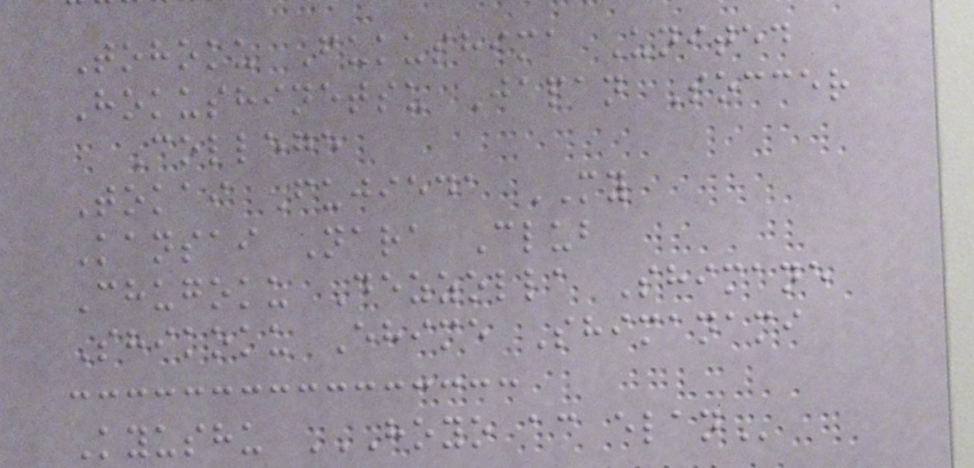Tohoku Fukushima United
Hokushinetsu Japan Soccer
College
Tokai Fujieda MY
Kansai Nara Club
Chugoku Dezzolla Shimane
Shikoku Ehime Shimanami
Kyushu HOYO AC ELAN
